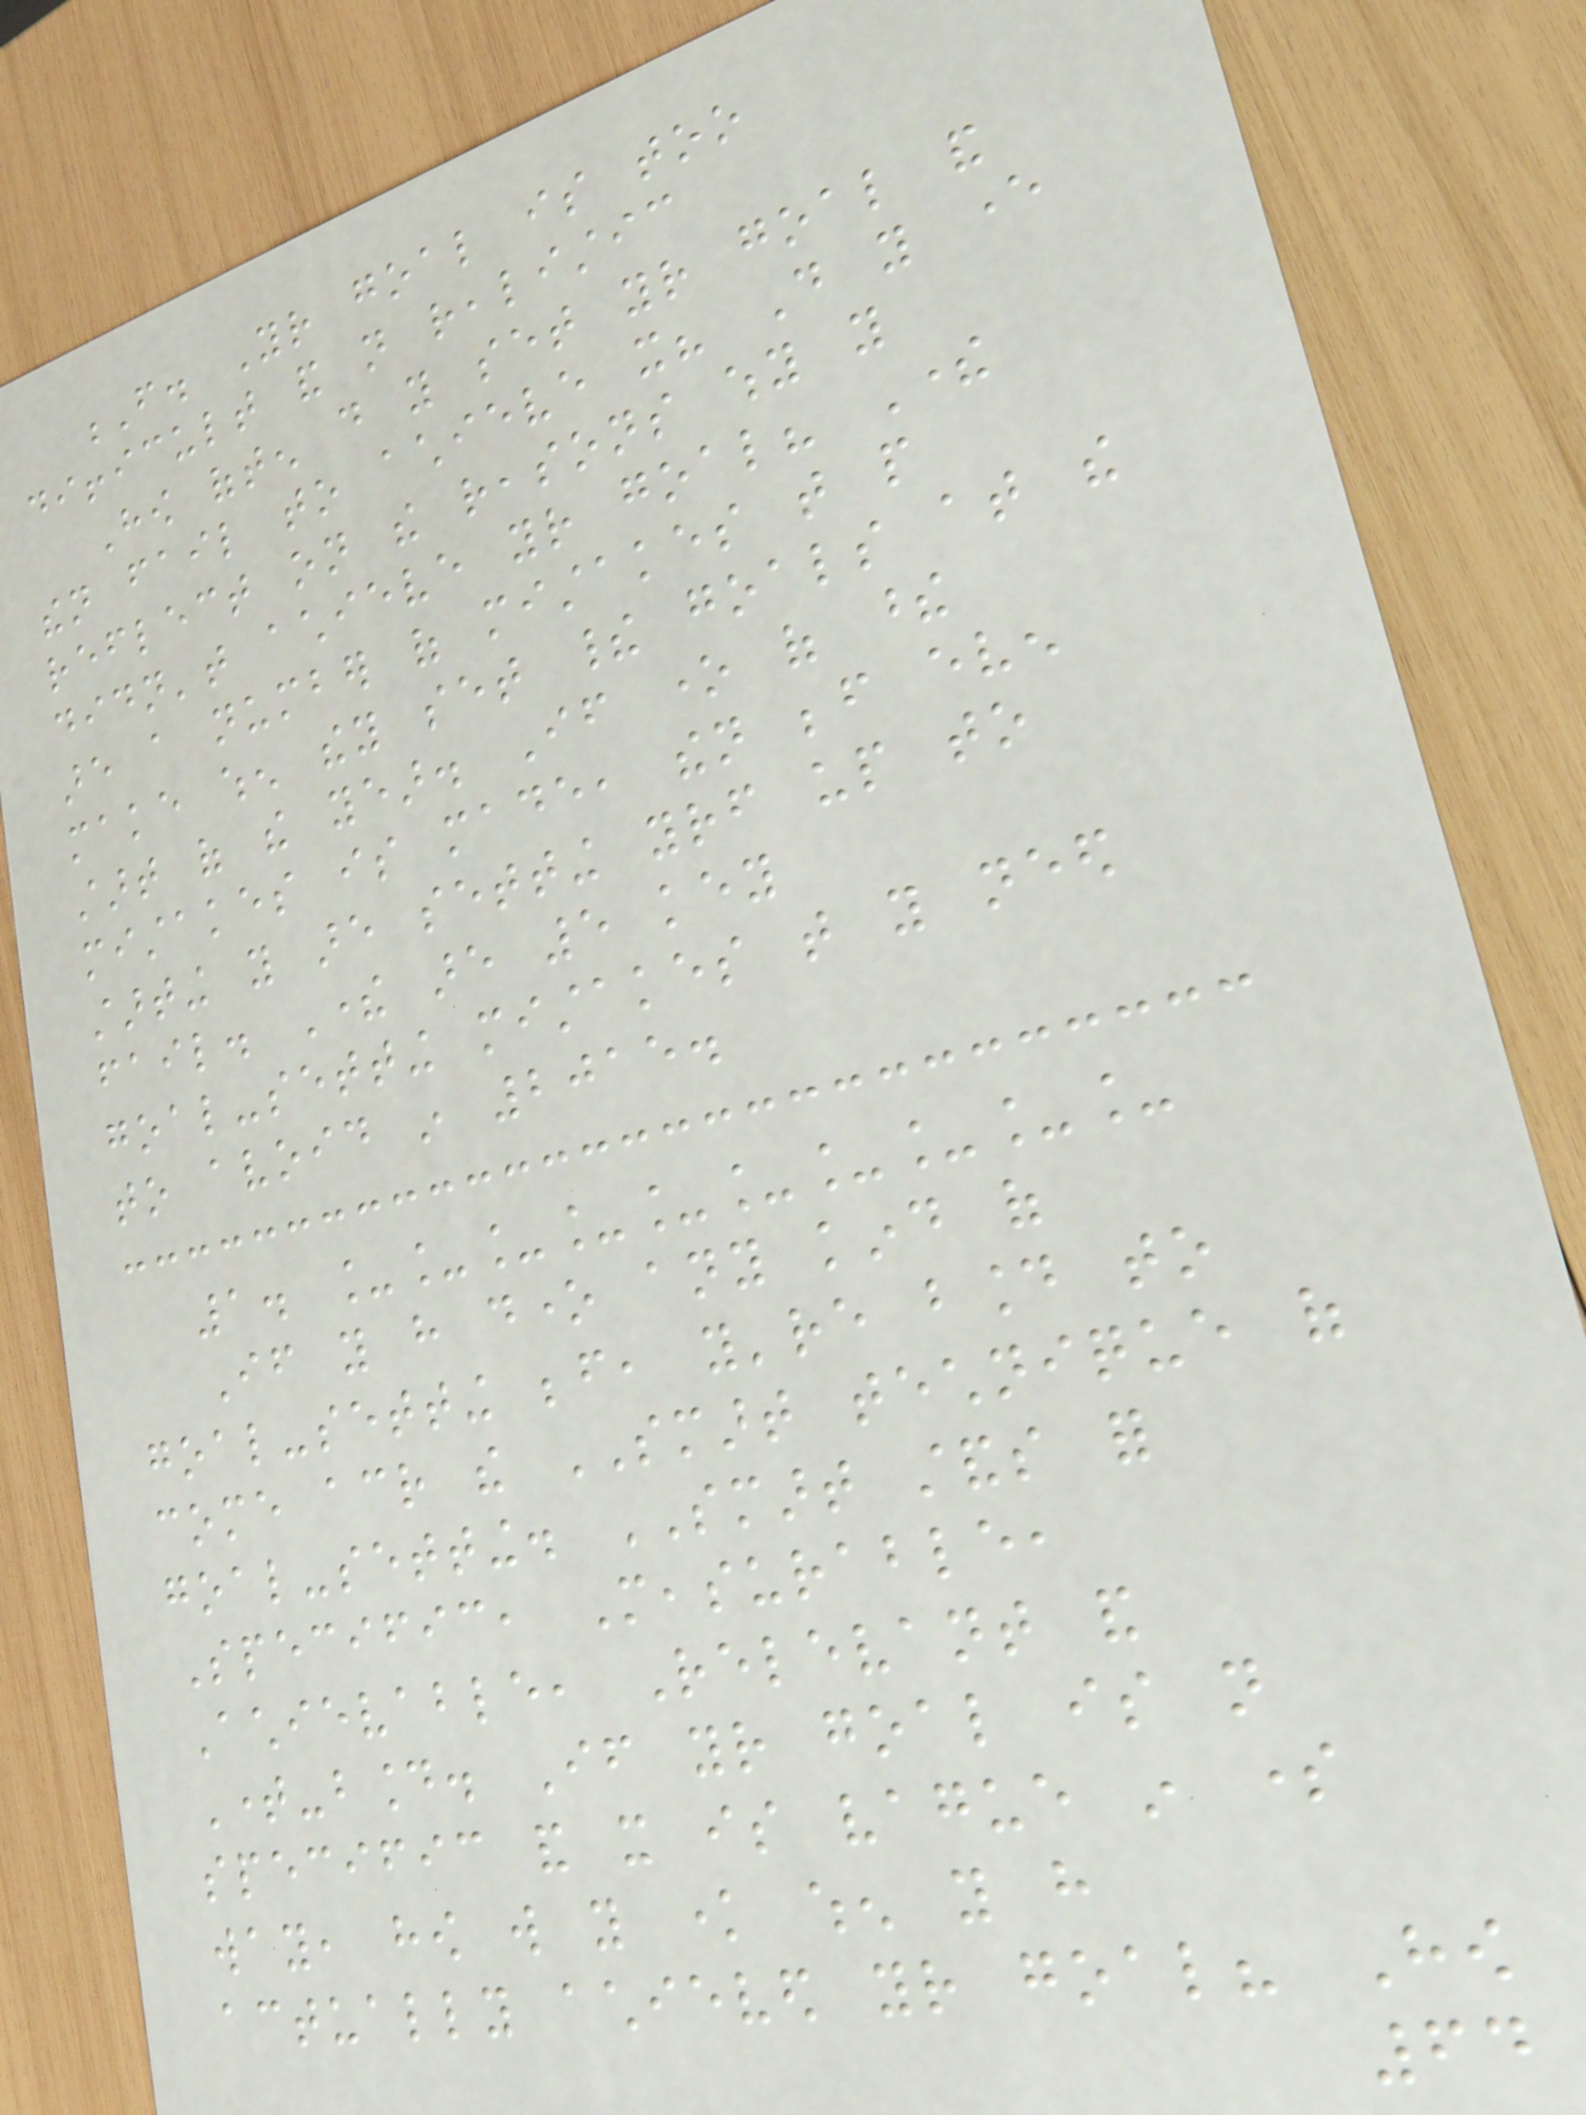F. Your goal is too
difficult and not realistic
How often do you set your goal and
then fail to achieve it? Do you ever
reflect on the reasons why you
didn't achieve your goal? There
are a number of mistakes that people
make when they set their goals at the
start of the year. If one of these
mistakes is made, then before even
starting you are setting yourself up to
fail. There are 5 key
goal-setting mistakes that you need
to avoid in 2015.
1. __________
If you have done any kind of
goal-setting before, you're bound to
come across the SMART technique of
goal-setting. SMART stands for
Specific, Measurable,
Achievable, Relevant and
Time-bound. If your goal is not
specific and it is vague in some
way, how will you know when you have
actually achieved your goal? How
64
